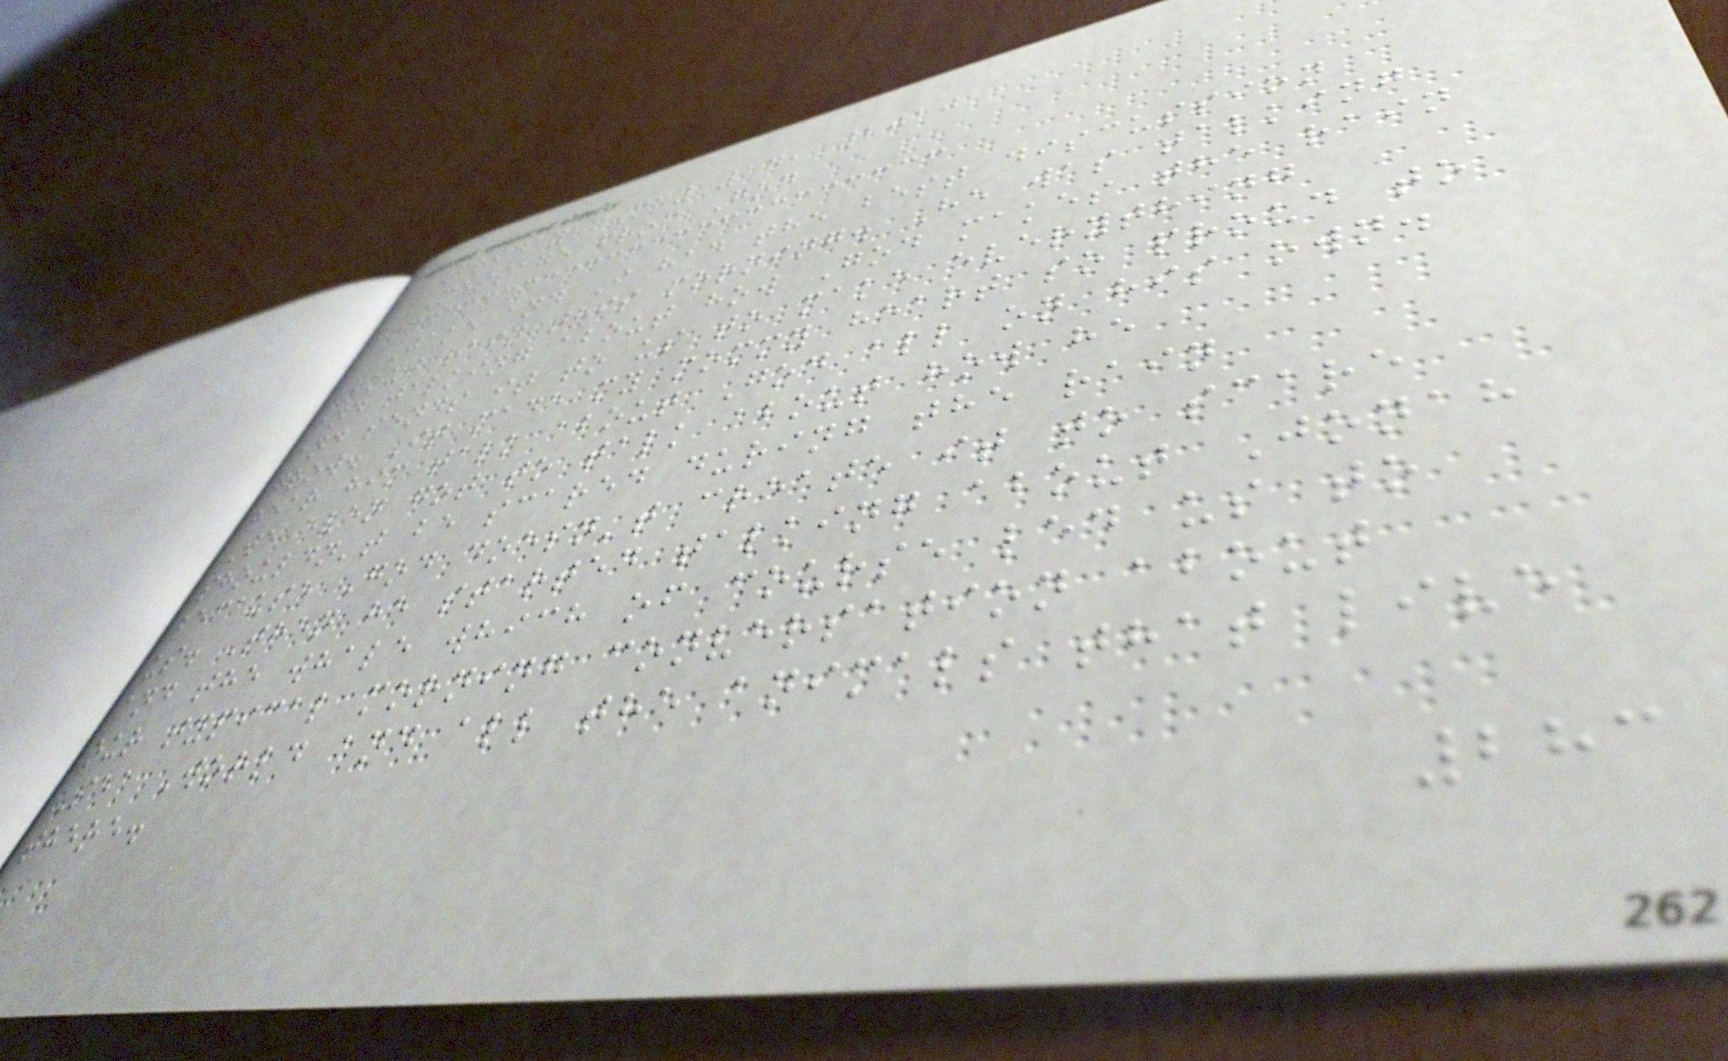Friday, May 14, 2010
Message from God
Jake and I had the best discussion
about rain this morning. He was talking
and talking about how God makes the rain
and sends it to us to make everything
grow. It made my mommy heart so proud to
hear him talk about God all on his own.
We even got to talk about how he
shouldn't be scared during the rain
because God doesn't create it to scare
us. Then he started talking about Jonah
and the whale which of course led us to
our typical morning conversation about
Sea World and all the animals that live
there.
283
